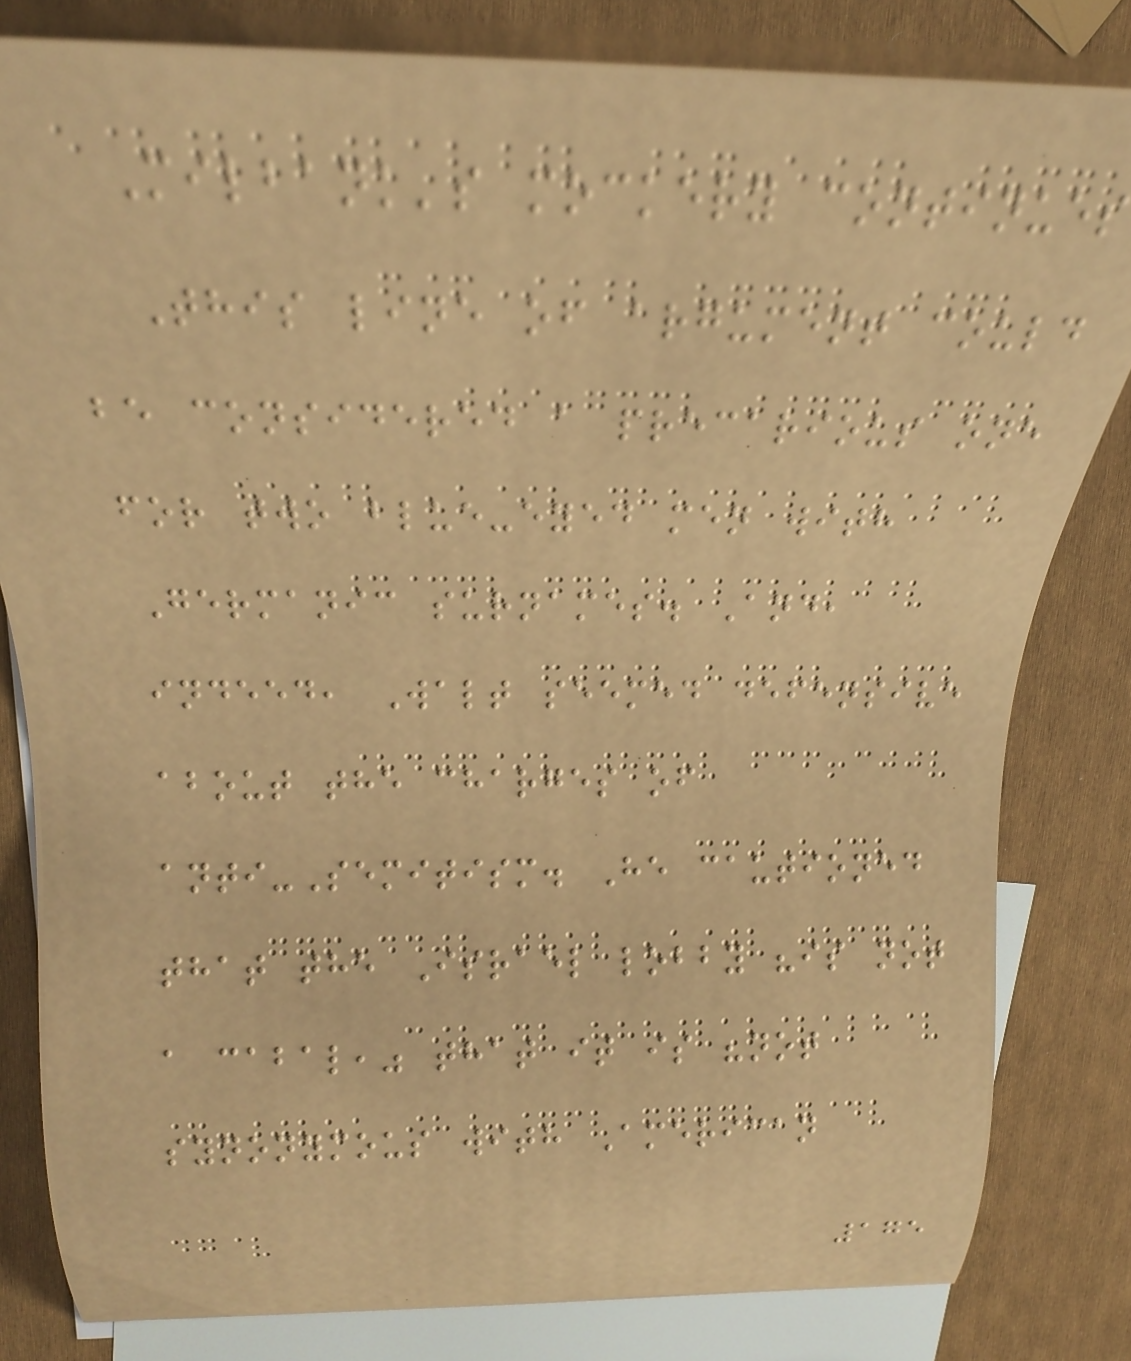Milbank's mockery continues
This line of argument could
be considered a precarious one
for two blue-eyed men with
Germanic surnames. And,
indeed, Walt seemed defensive
about the charges of
anti-Semitism. He cautioned
that the Israel lobby "is not
a cabal," that it is "not
synonymous with American
175
